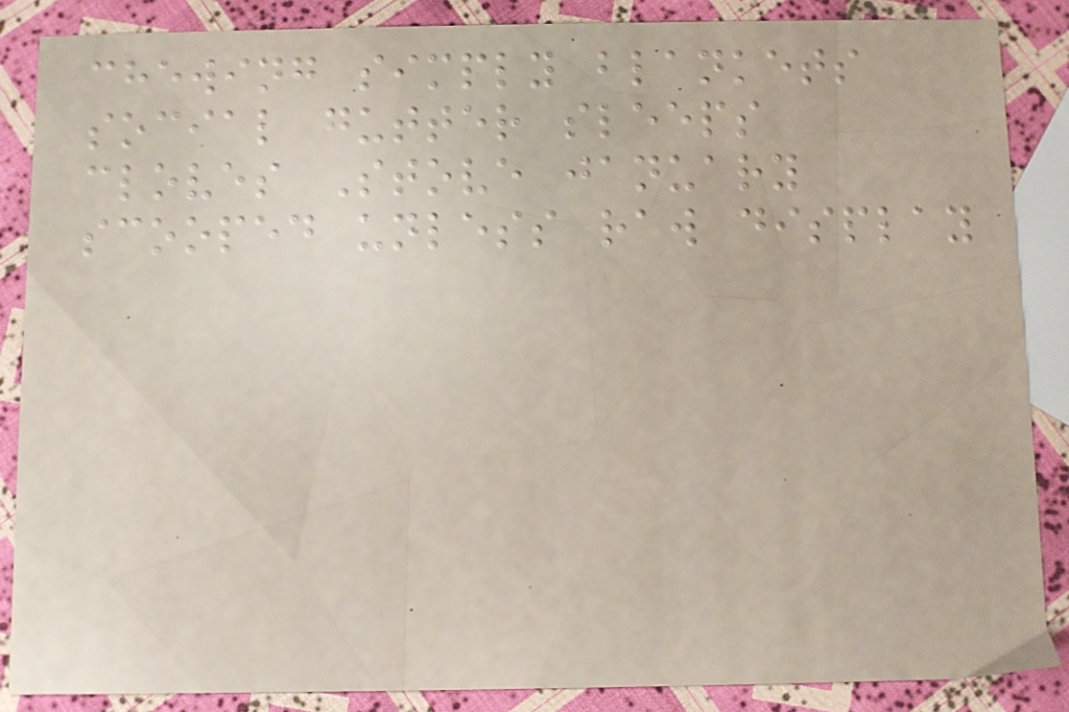chewing simply blankets
social gutter sleeps
cloves Stove january
scooped unless raw display
